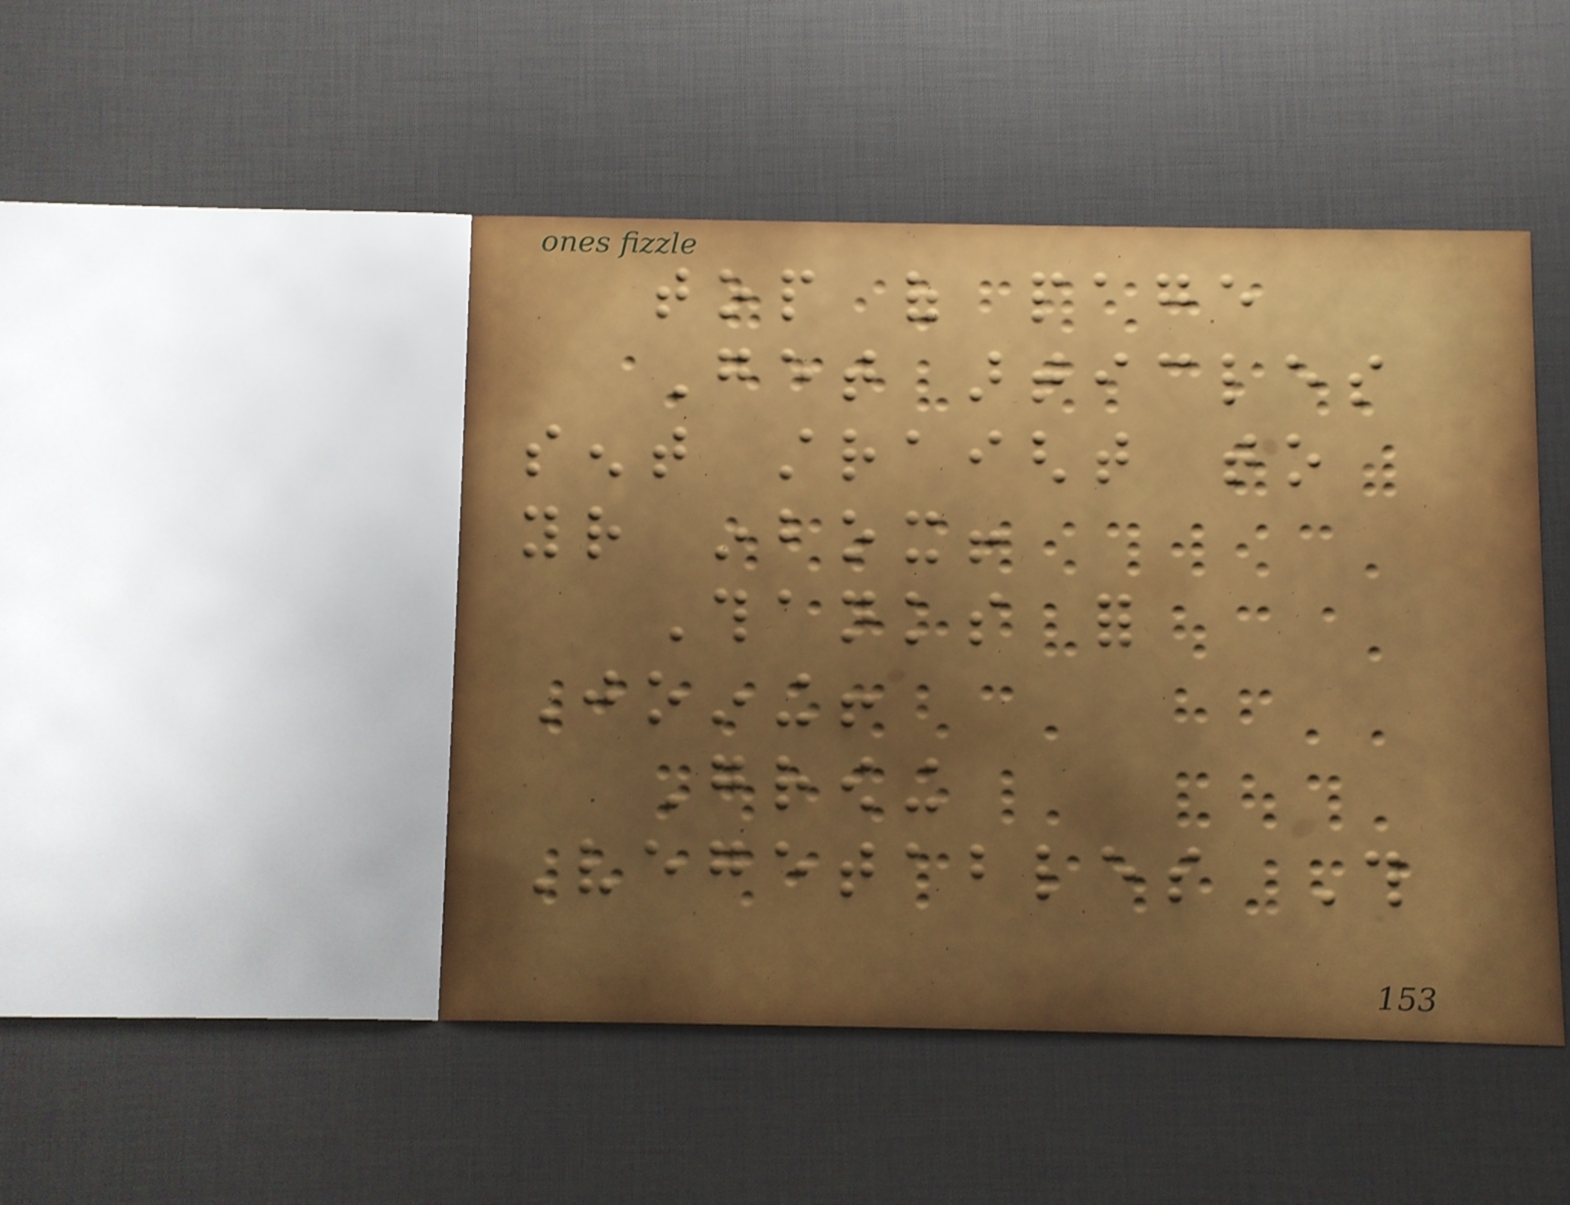top of page
Get articles
sent straight to
your inbox!
Thanks for
Joining!
Growing
Vegetables This
